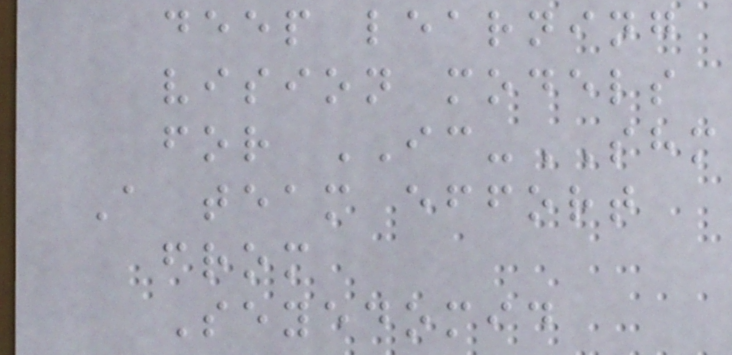deep learning
vision models
for IC-SHM
A team effort
from
Seyedomid
